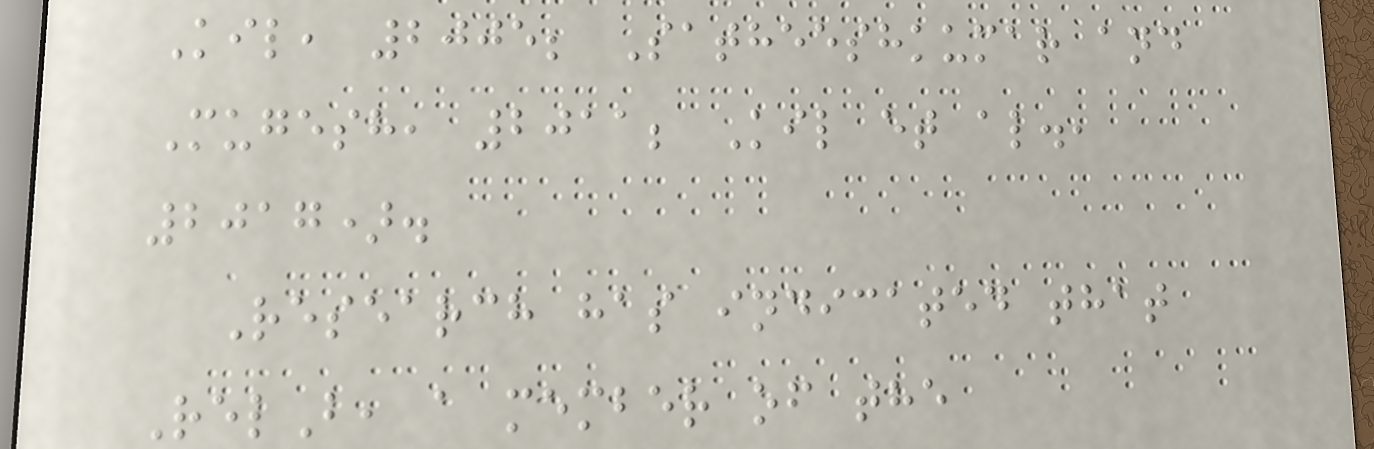Kil, 2005; Satheeshkumar and
Mugesh, 2011; Kil et al.,
2017).
Research has indicated that
RelB, a member of the
